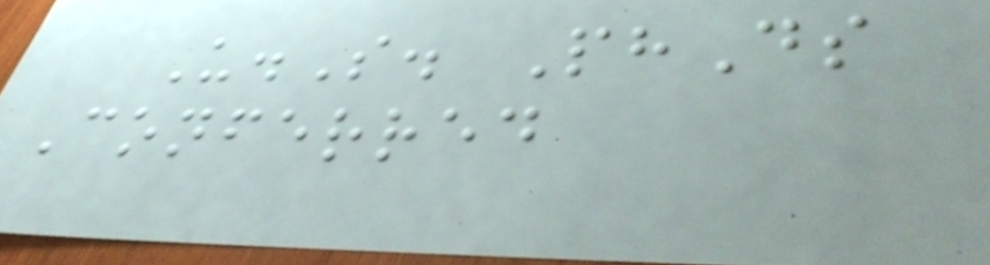U.S. PhDs
Conferred
